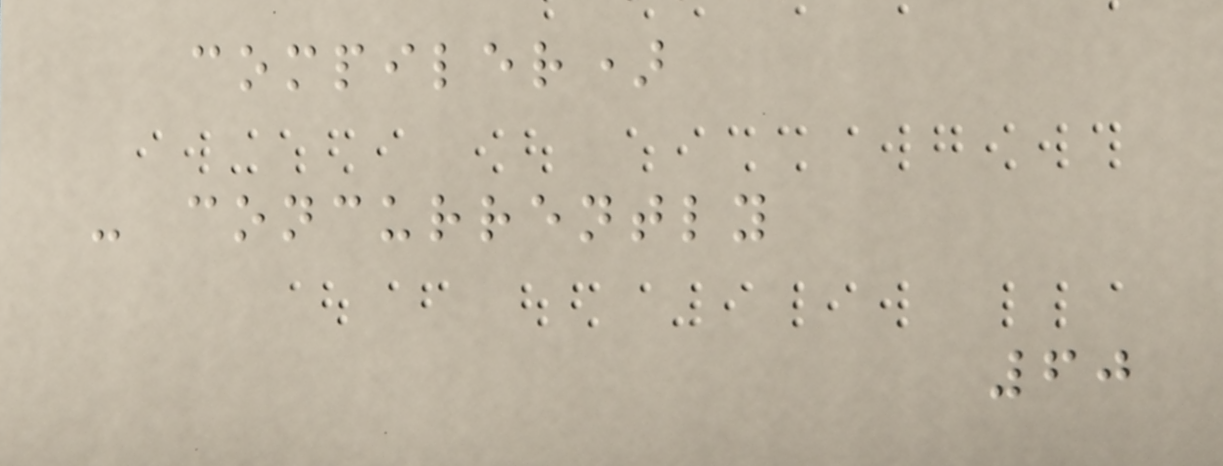compiler)
- concurrently
60
